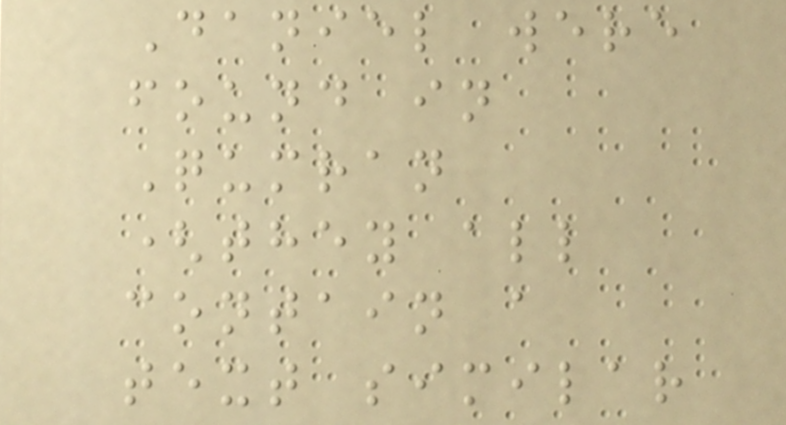Daniel were
found in
Qumran
(they all
contain a
text similar
